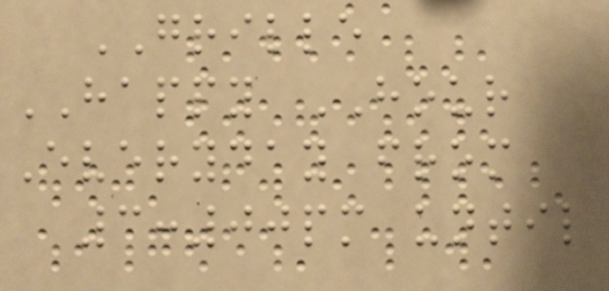GRILLE
HAPPY HOUR
Everyday from
3:00pm until
